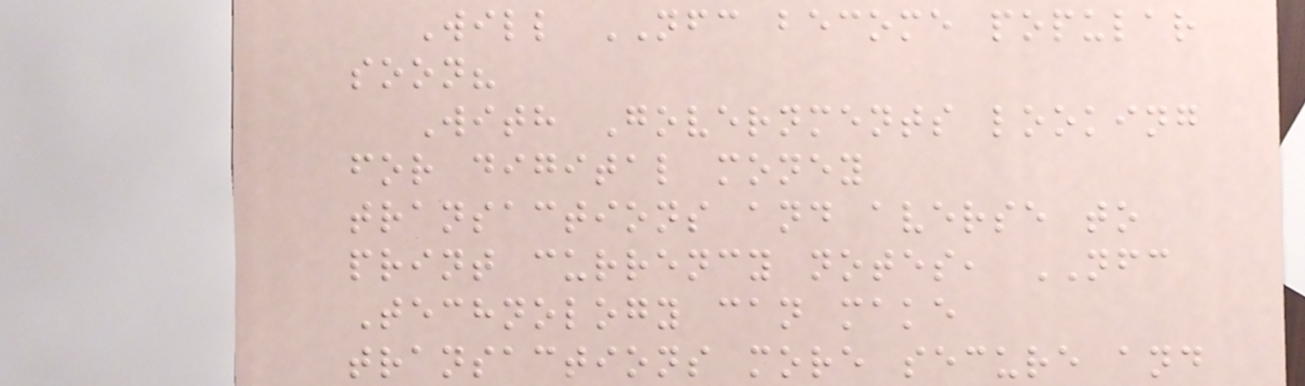Will NFC become popular
soon?
With Governments looking
for digital money
transactions and averse to
print currency notes, NFC
Technology can make
transactions more secure and
